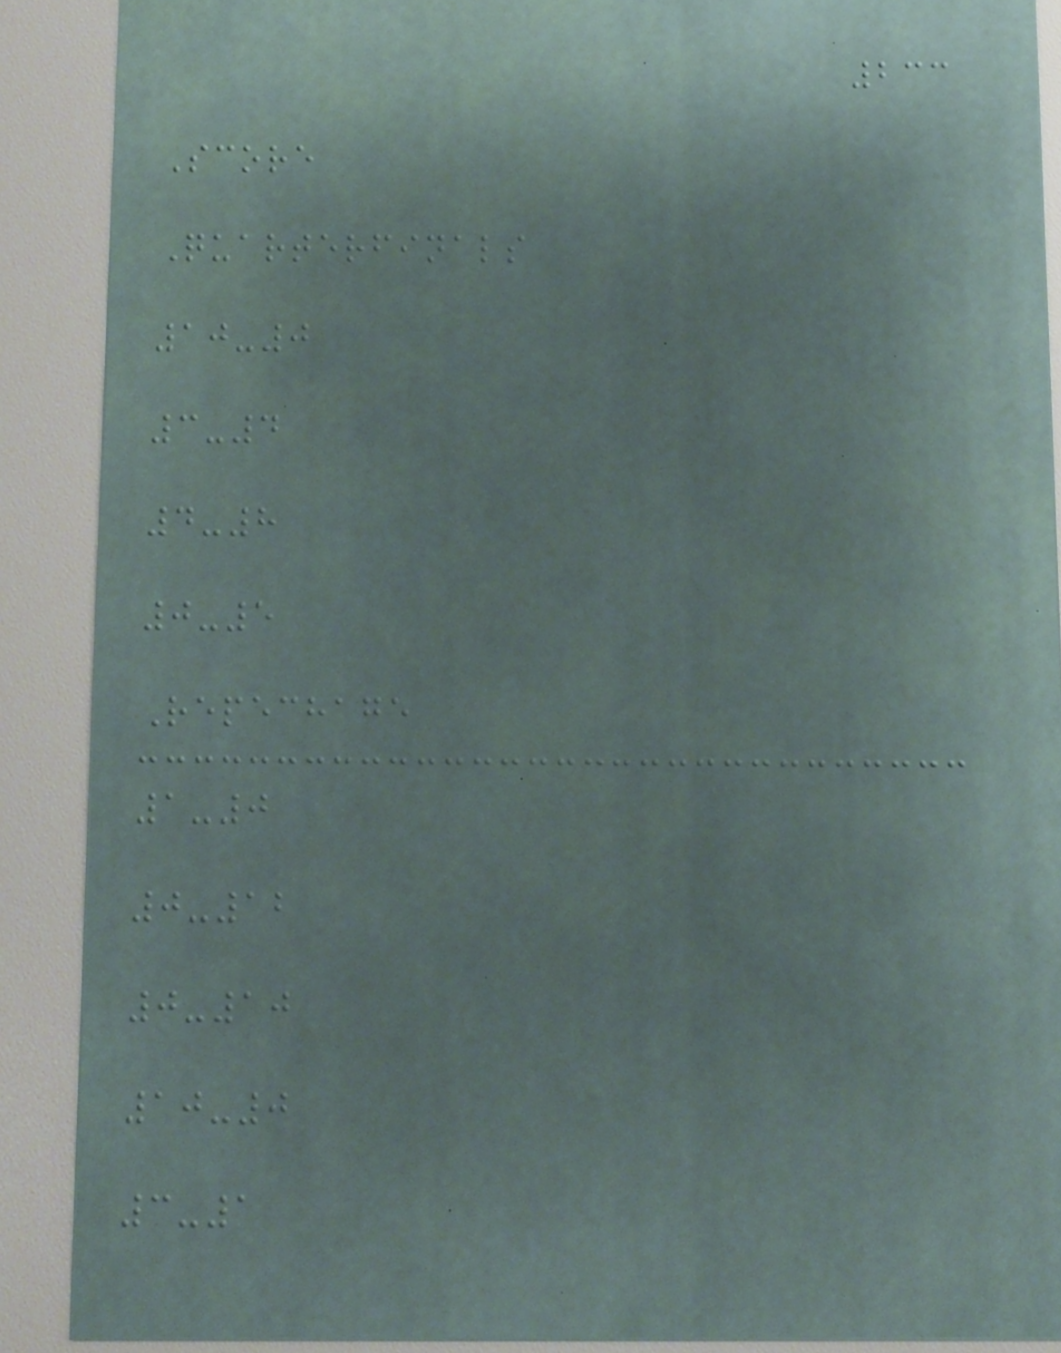233
Score
Quarterfinals
10-0
3-4
4-8
0-5
Repechage
1-0
0-12
0-10
10-0
3-1
